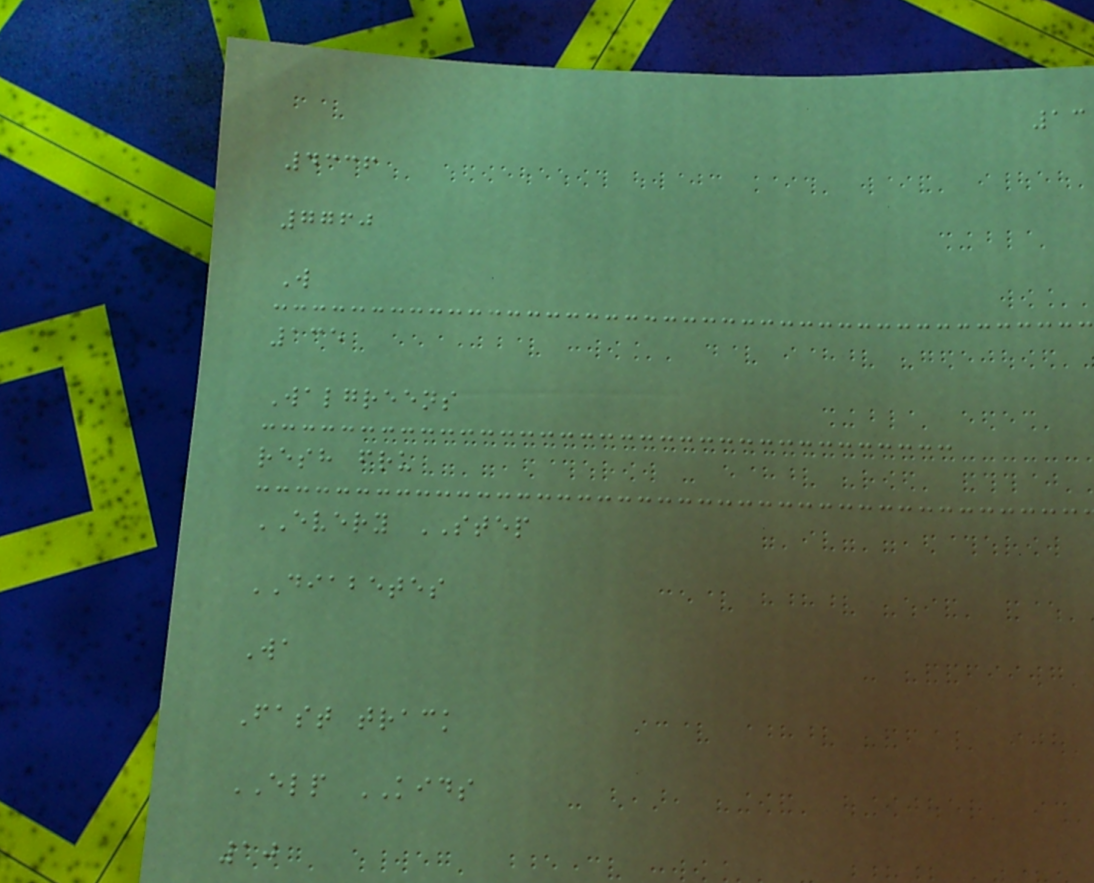13
4336
7760
W
135
Walgreens
resh fru
EVERY STEP
DIABETES
Wa
Fast track
ELP KIDS
10
